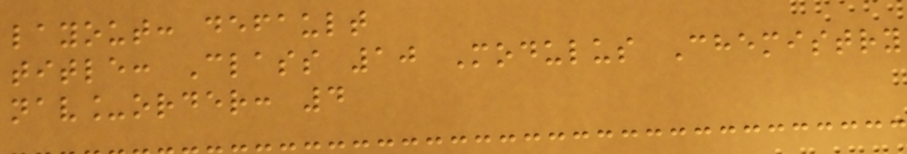layout: default
title: Class 10 Modulus Chemistry
nav_order: 4
